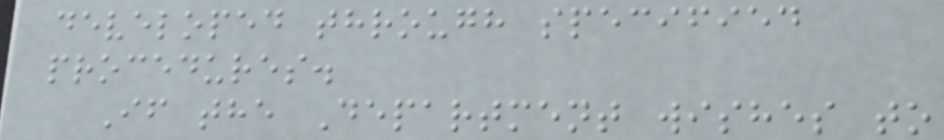developed through specified
procedures.
If the Department wishes to
